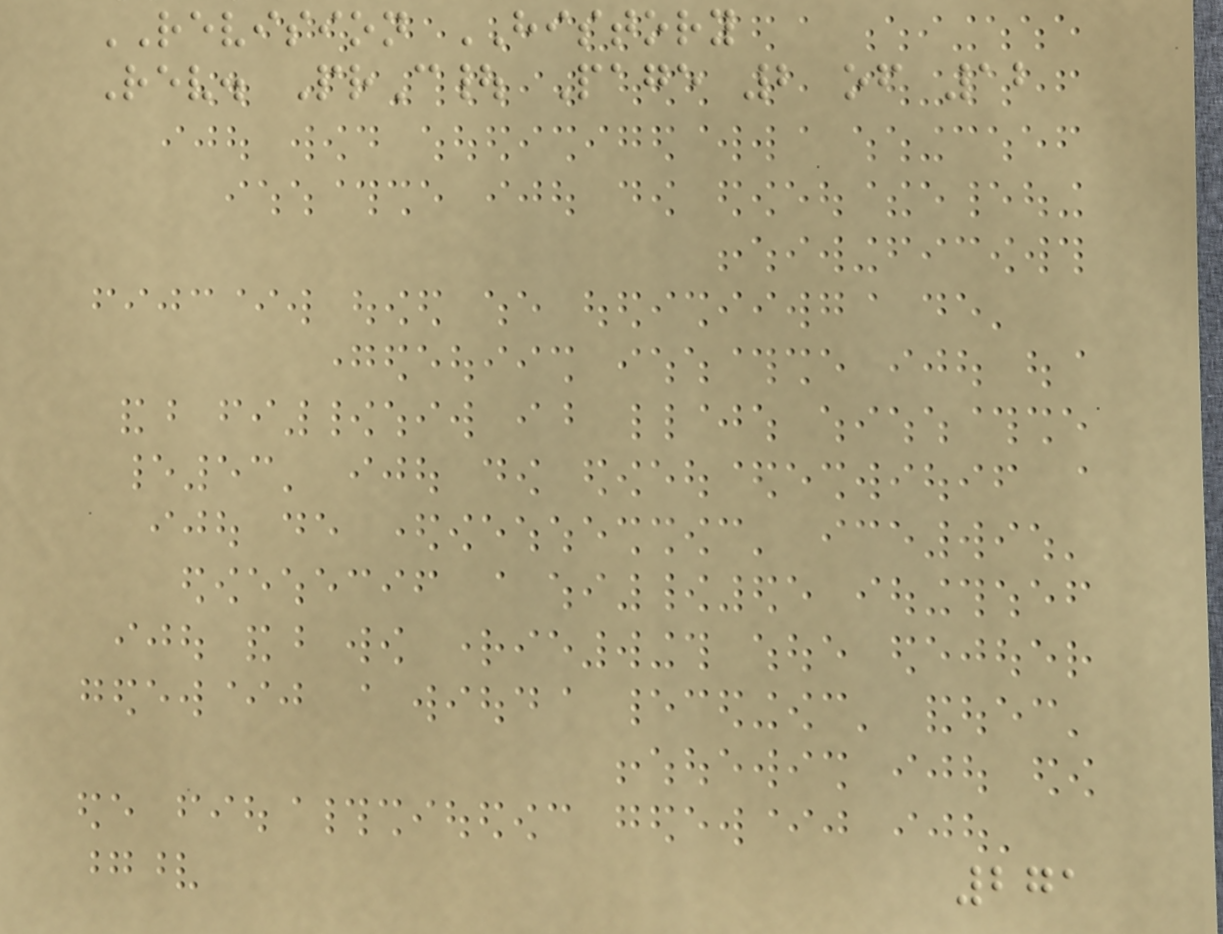REVISION HISTORY
Rev. PrC| Page 2 of 12
271
